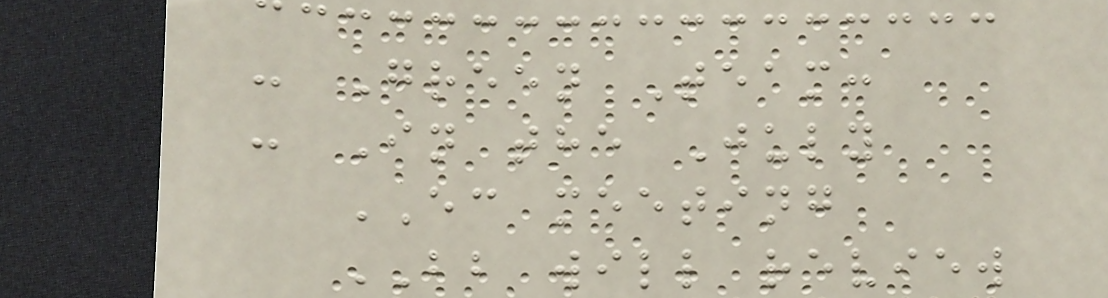- Green Team:
- In the July
EC meeting
BB will review
